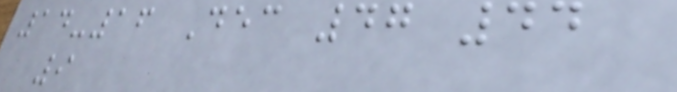14-16 Dec 47 44
9
